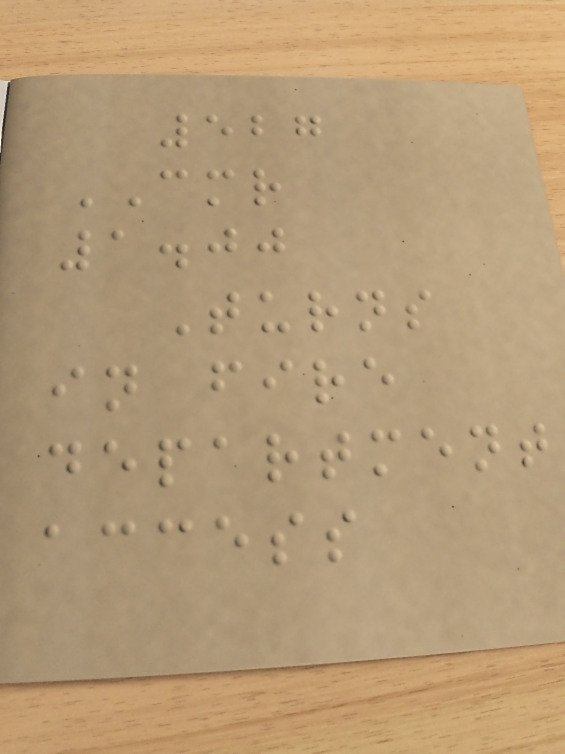527
CMR
1.00
Turns
in fire
department
access
